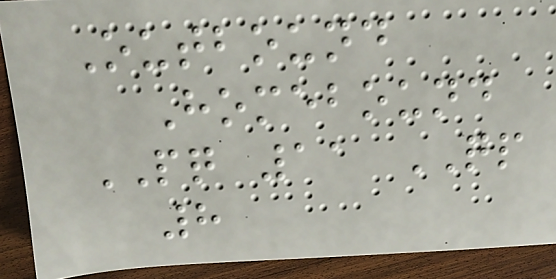Outbound
Homebound
PQ 11 QP
8
